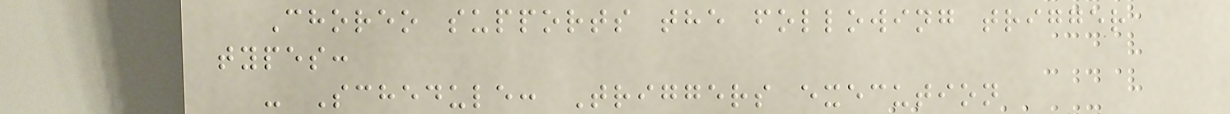Choreo supports the following trigger
types:
- Schedule: Triggers execution
